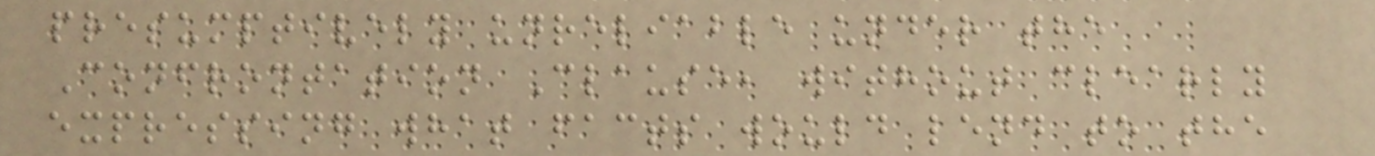presumptively unreliable under the
Confrontation Clause, without clearly
expressing what facts would lend to the
